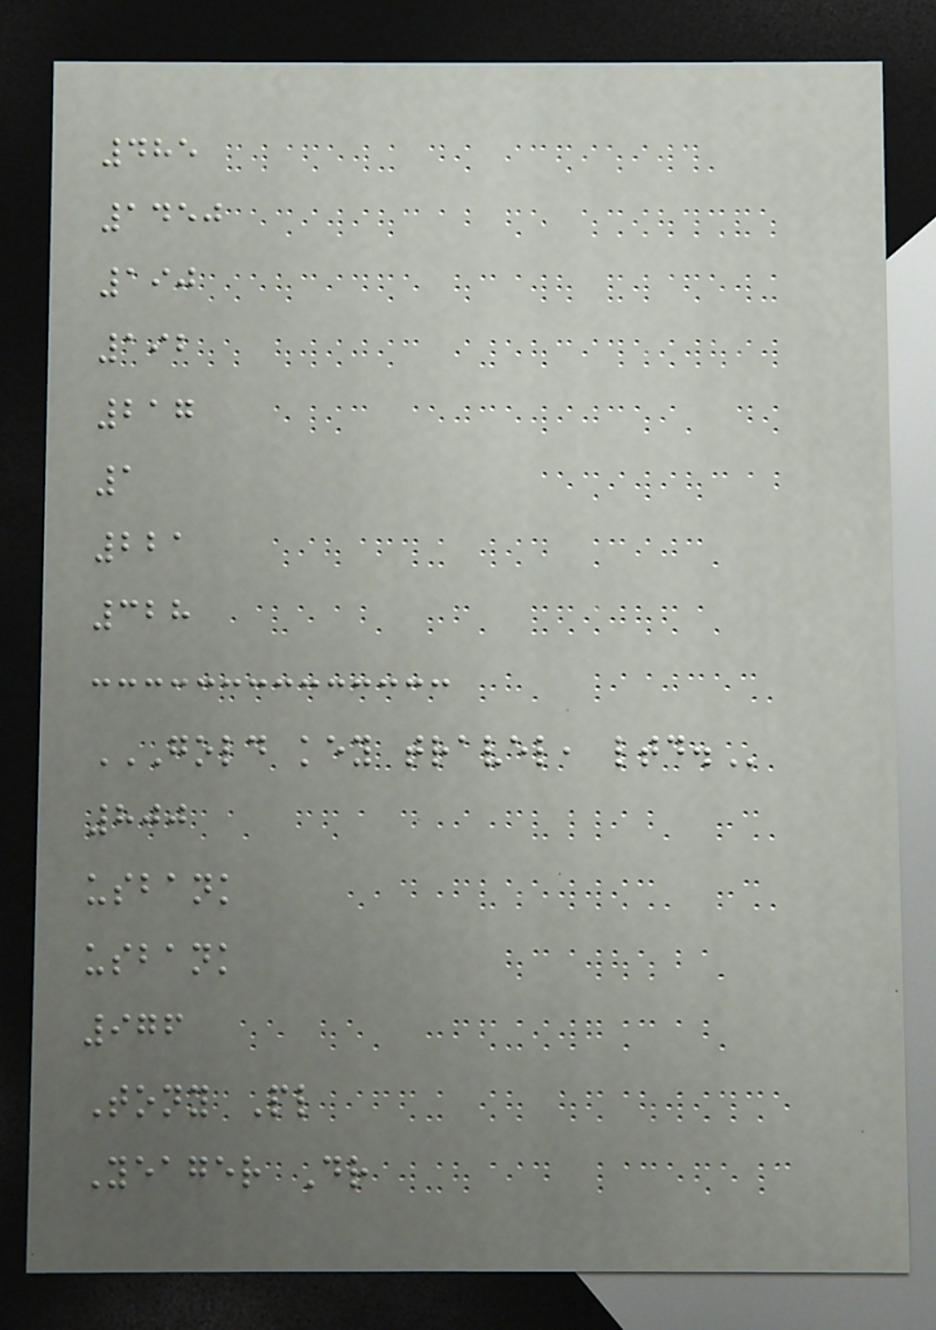485
1450
190
192
217
1
221
328
GOLD KEY TRAVEL, LTD.
800
usbank
usbank
976
Tony Pl
Yeager Dr
